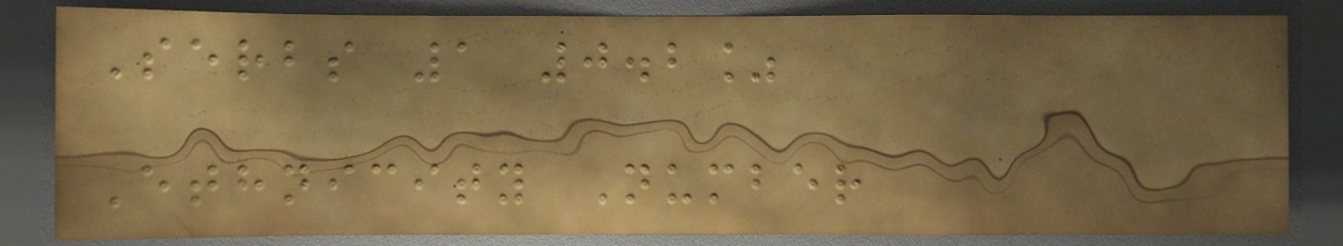Serbs 1 0.2%
Ethnicity Number
